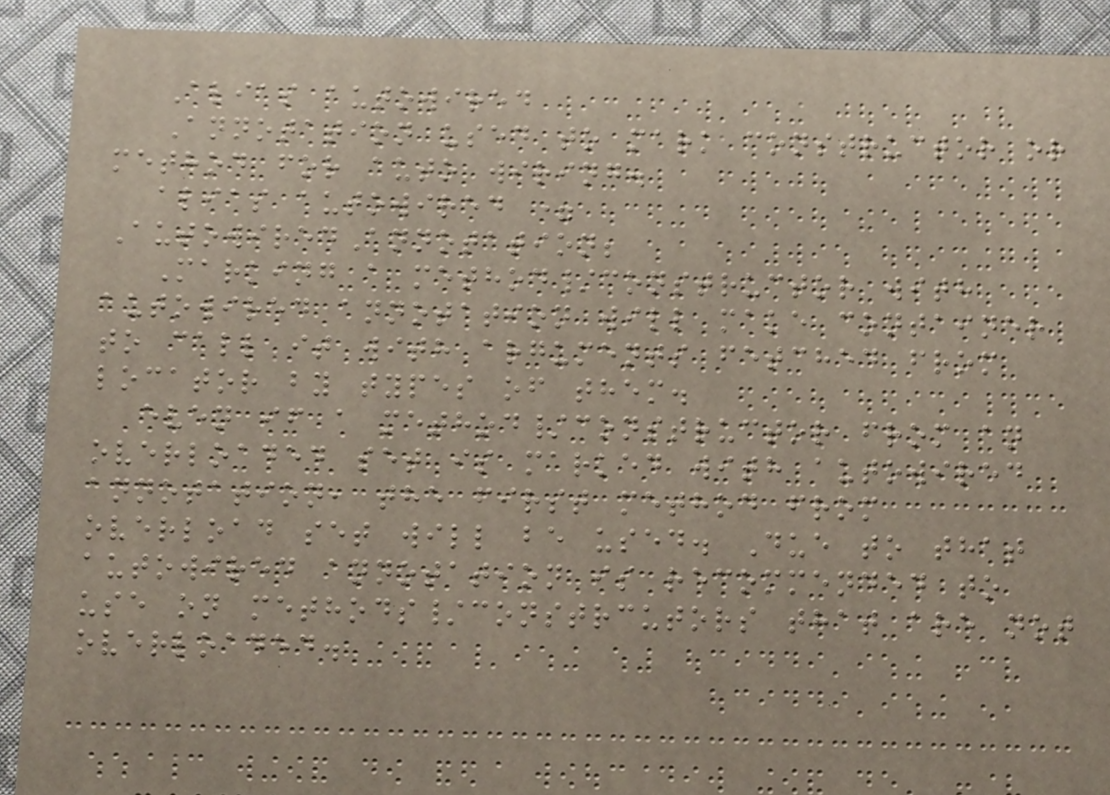Alias autowired
Annotation used to mark constructor or
method for auto wiring.
alias autowired =
AutowiredAnnotation;
Marking a method/constructor with
autowired annotation will make container
to call it with arguments fetched from
locator by types of them.
even if a method/constructor from an
overloaded set is marked with autowired
annotation, the first method from
overload set will be used. Due to that
autowired annotation is recommended to
use on methods/constrcutors that are not
overloaded.
